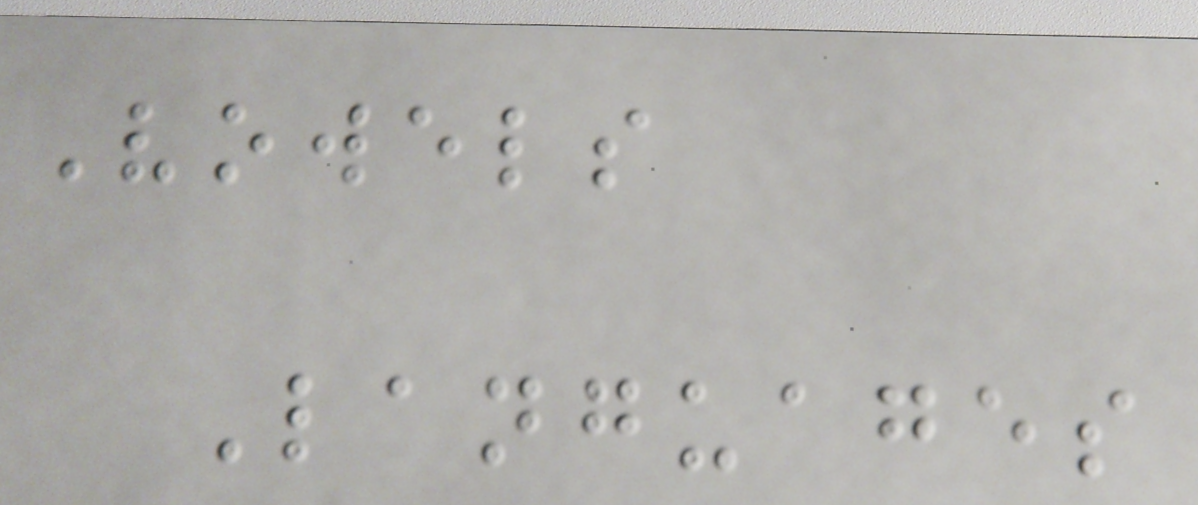Vowels
Languages
